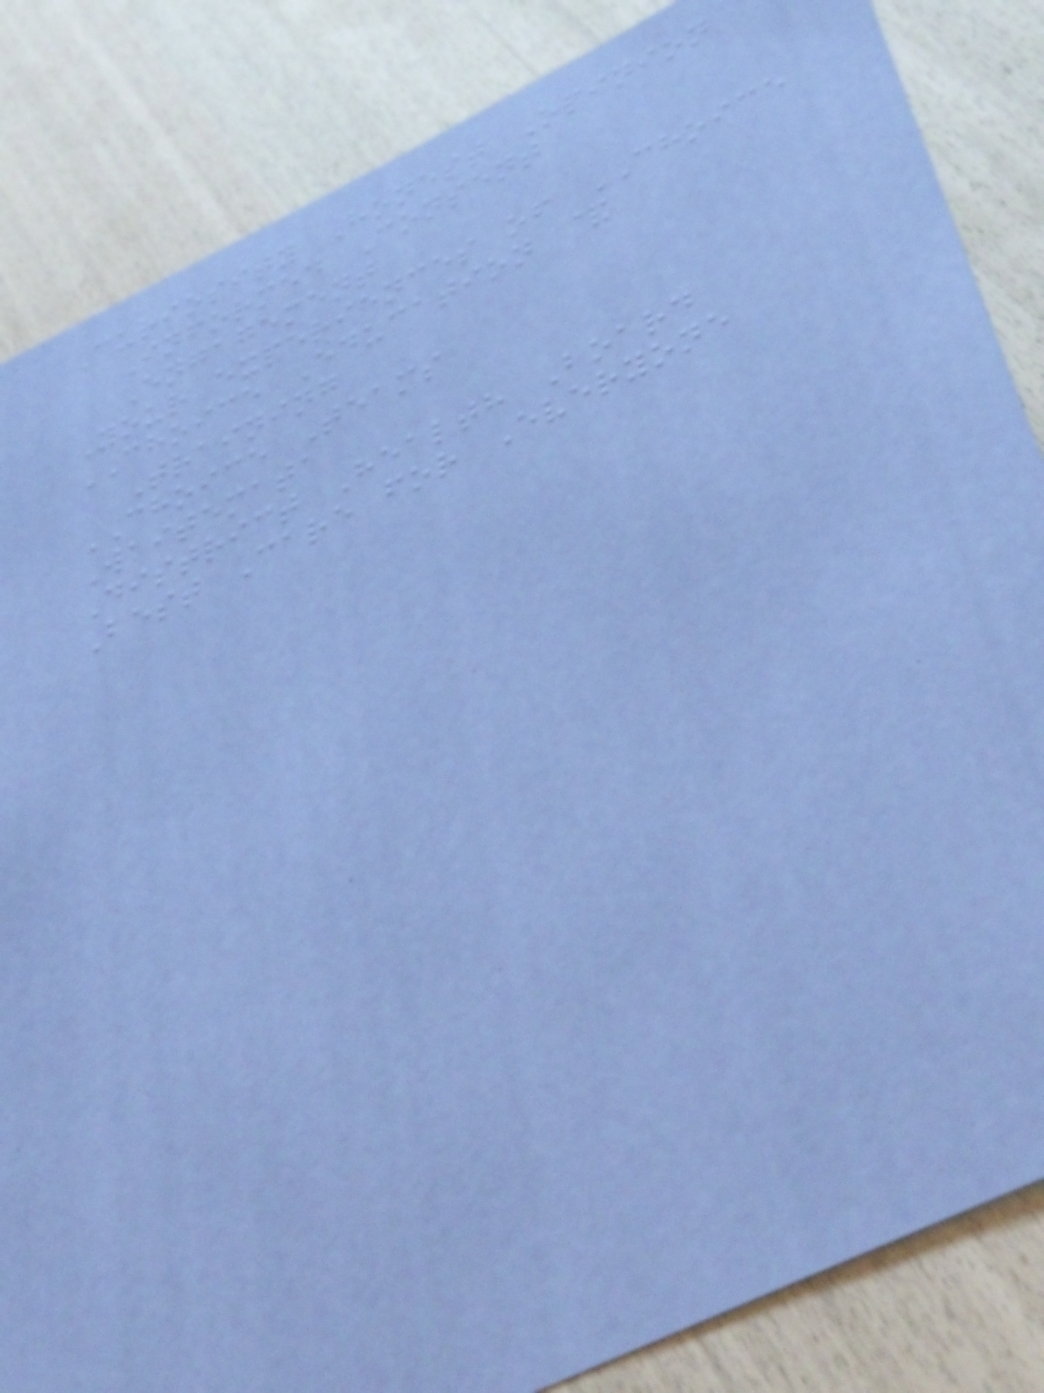Curiosity Honest Opinion
Informed Consent
Engagement
Your experiences of CHOICE
CHOICE Education &
Training
CHOICE Teams
Waitemata
District Health Board
Best Care for Everyone
